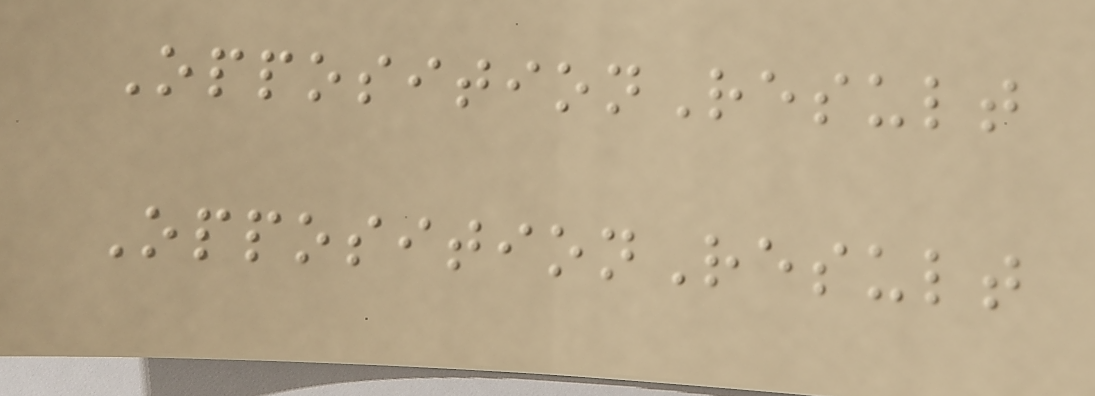OppositionResult
OppositionResult
